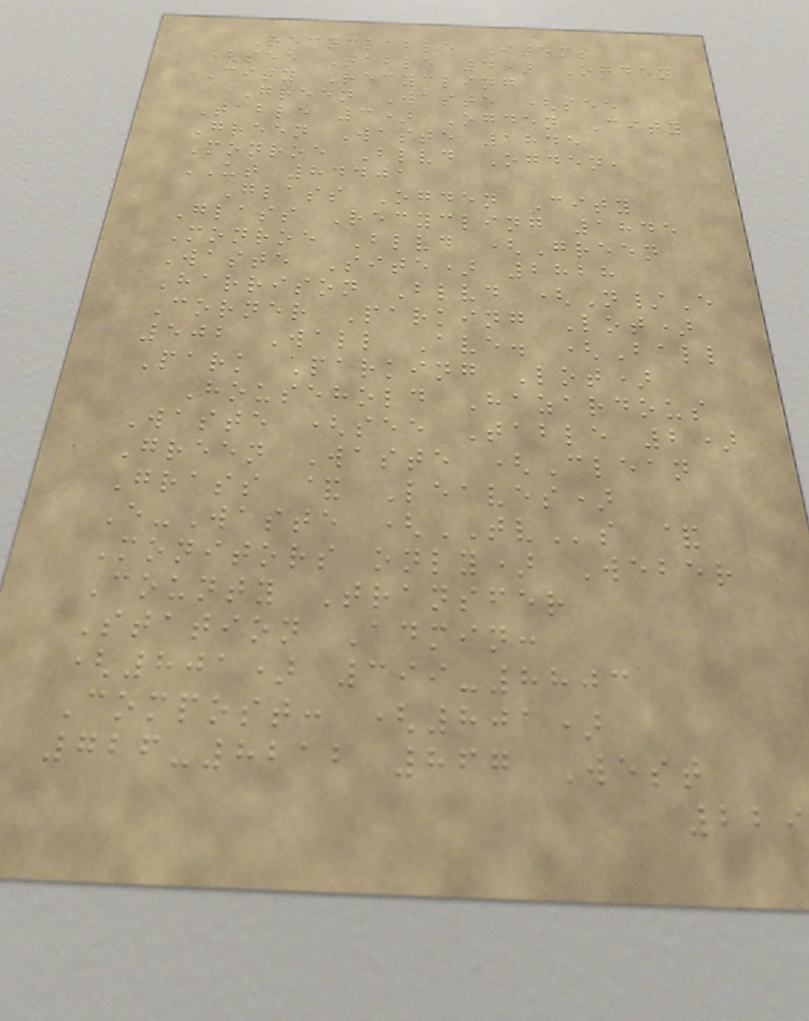Recyclable Items
(see Table 4) Ogden
City Recycling
Green Waste (see
Table 3) Ogden City
Green Waste 1845
Monroe Blvd Ogden,
UT 84401
Glass Ogden City
Glass Recycling 1845
Monroe Blvd (Green
Waste Site) 2828
Harrison Blvd (N/E
Corner Parking Lot)
502 Wall Ave. (Ball
Park Parking Lot)
Household Hazardous
Waste (see Table 2)
Green Waste (Clean
Grass & Leaves)
E-Waste (TVs &
Monitors only) Weber
County Transfer
Station Admin:
(801) 399-8803
Compost: (801)
726-8212 867 West
229
